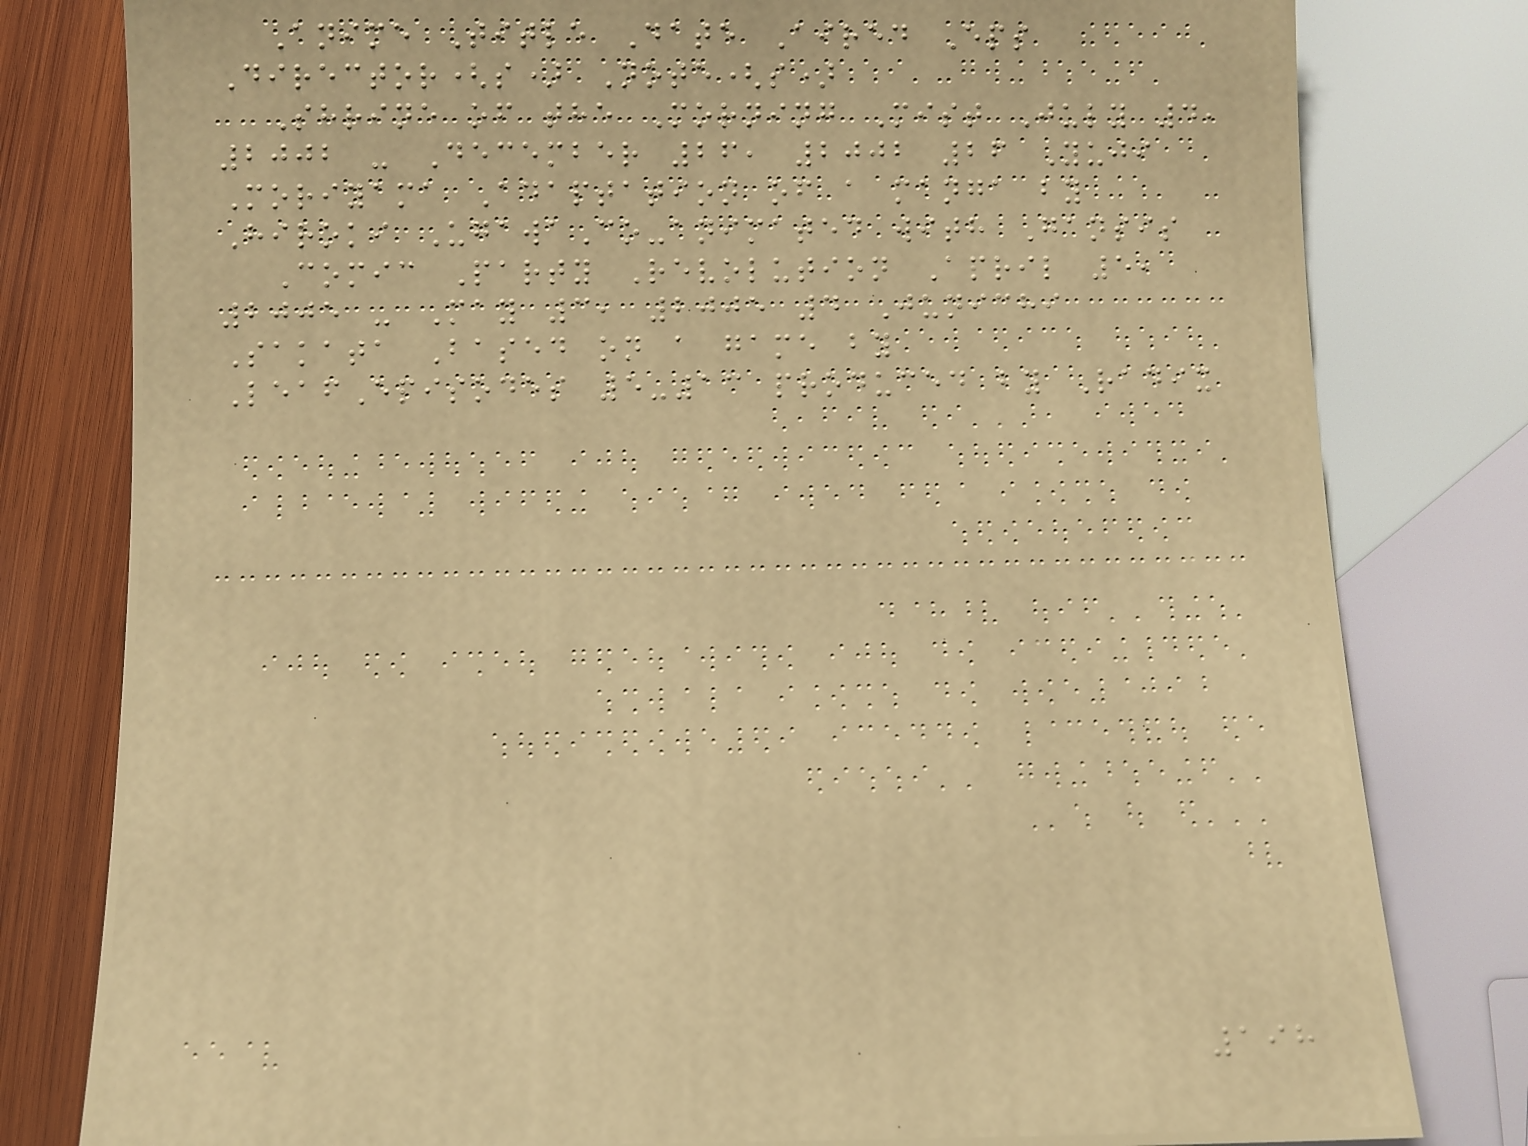Anime Title Date Aired Eps
Director(s) Note(s)
Shrine of the Morning Mist July 4,
2002 - December 26, 2002 26 Yuji
Moriyama Adaptation of a manga by
Hiroki UgawaCo-animated with Gansis
Comic Party Revolution April 5,
2005 - May 3, 2005 4 Junichi
Sakata Based on a game by
LeafEpisodes 5-13 produced by Radix
198
